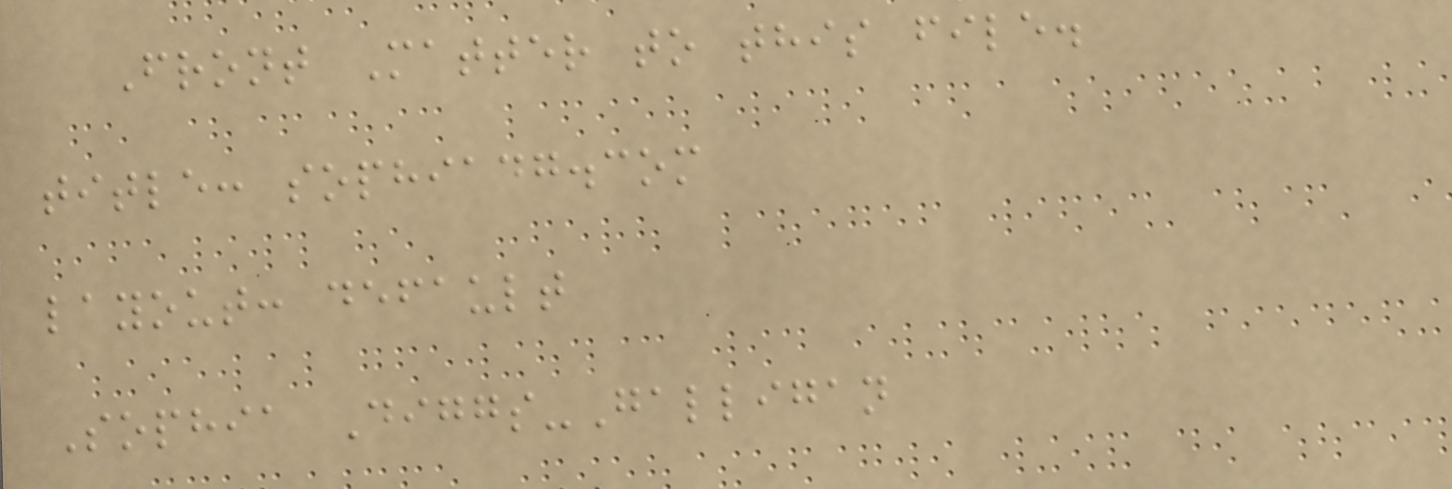Front Matter to this file.
title: sophiadg.com
layout: default
Sophia Diggs-Galligan
